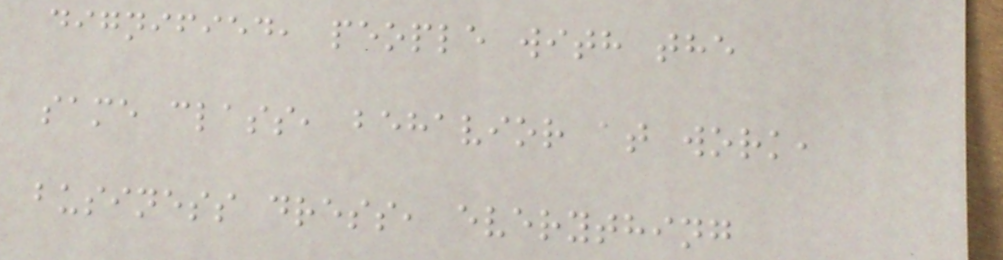dignified, people with the
same class, behavior at work,
business dress, everything
